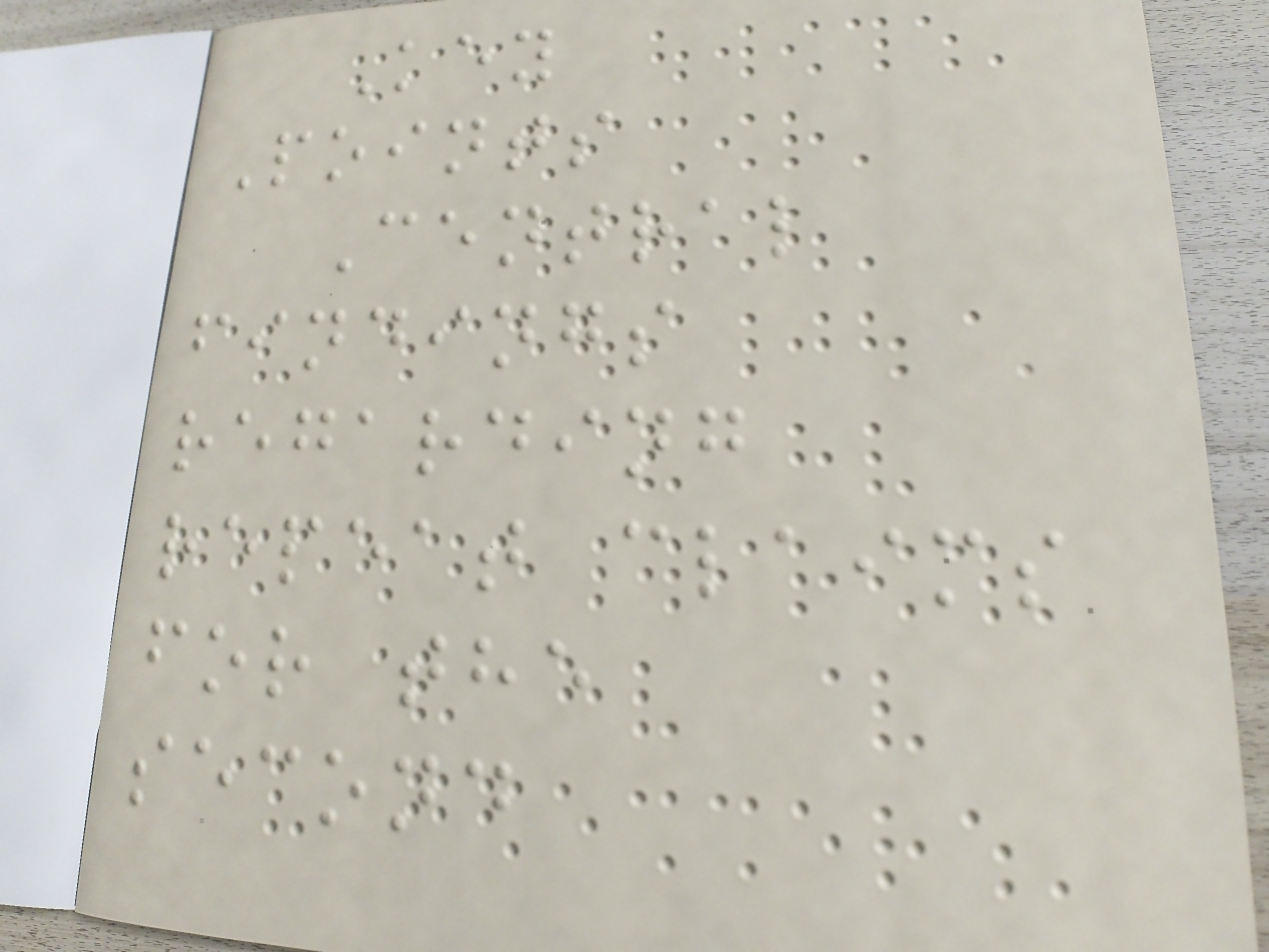Key
Points
Central
findings
regarding
repeat claims
for the
second
